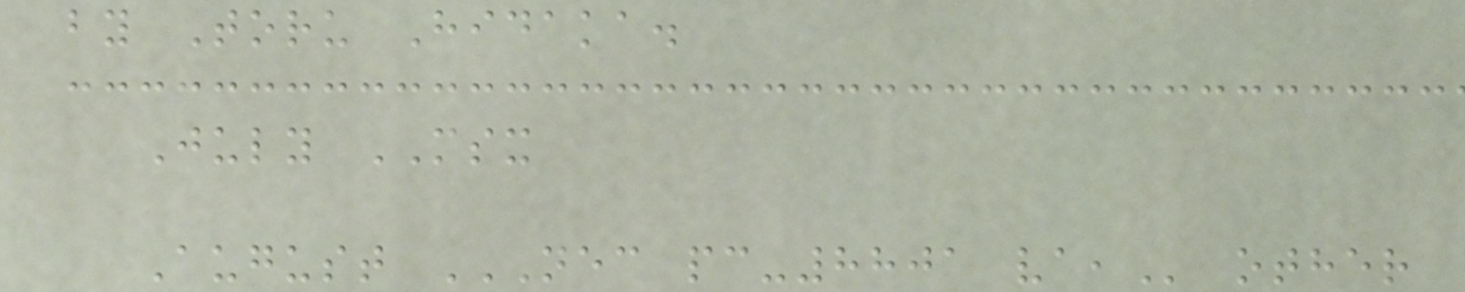by Toru Hidaka.
July MSX
August NEC PC-8801 VA, other
